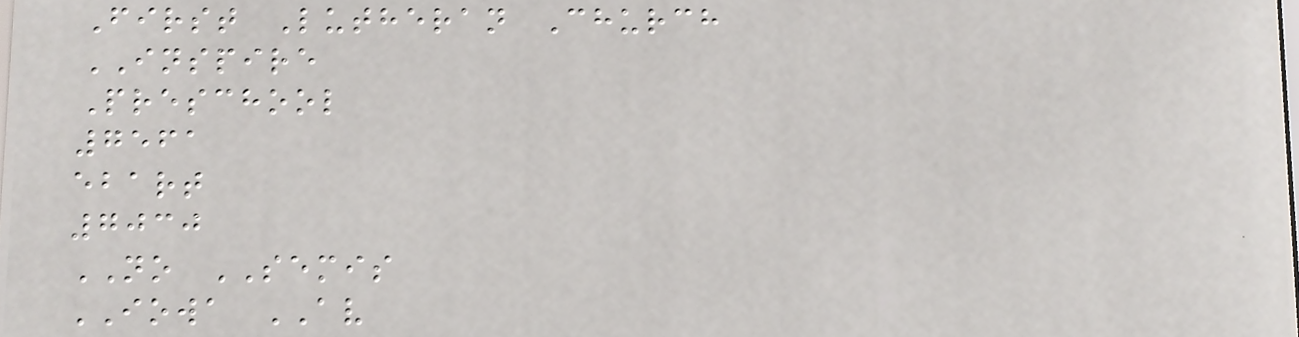First Lutheran Church
INSPIRE
Preschool
7561
ebart
7030
NO SEMIS
IOWA AV
